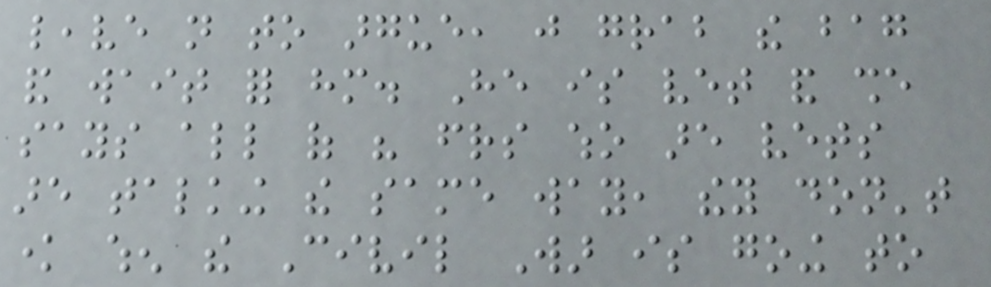leave not to argue, just grab the bag
and wait for him. He is vet and she
says all of his friends who are vets
are talking the same way, they don't
know when the Civil War is going to
